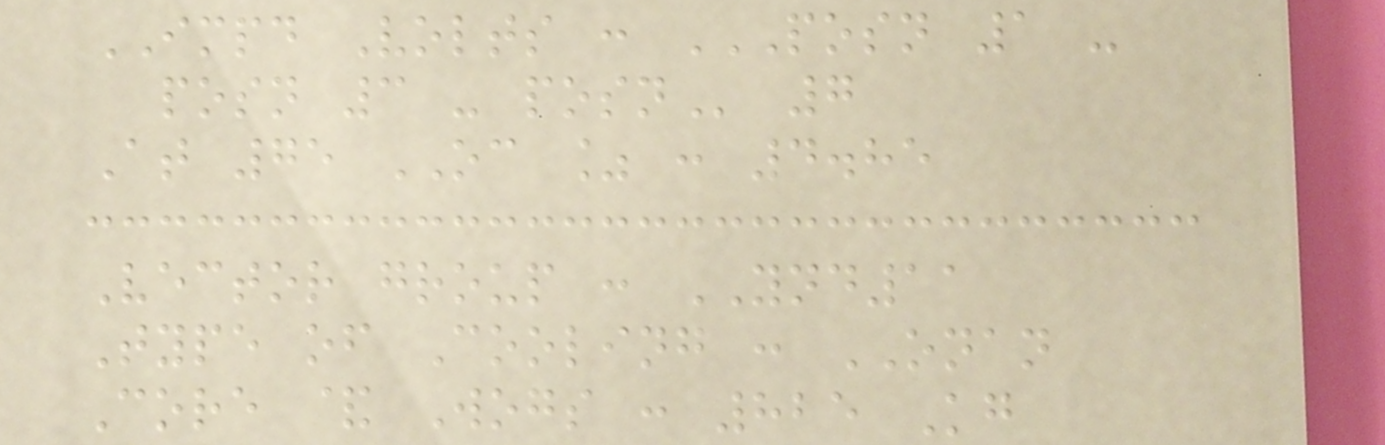IMPD Volts : POSN 1 -
POSN 3 - POSN 7
At 75 OC % : 4.85
Vector group : YND11
Type of Cooling : ONAN
Core & Wogs : 825 Kg
